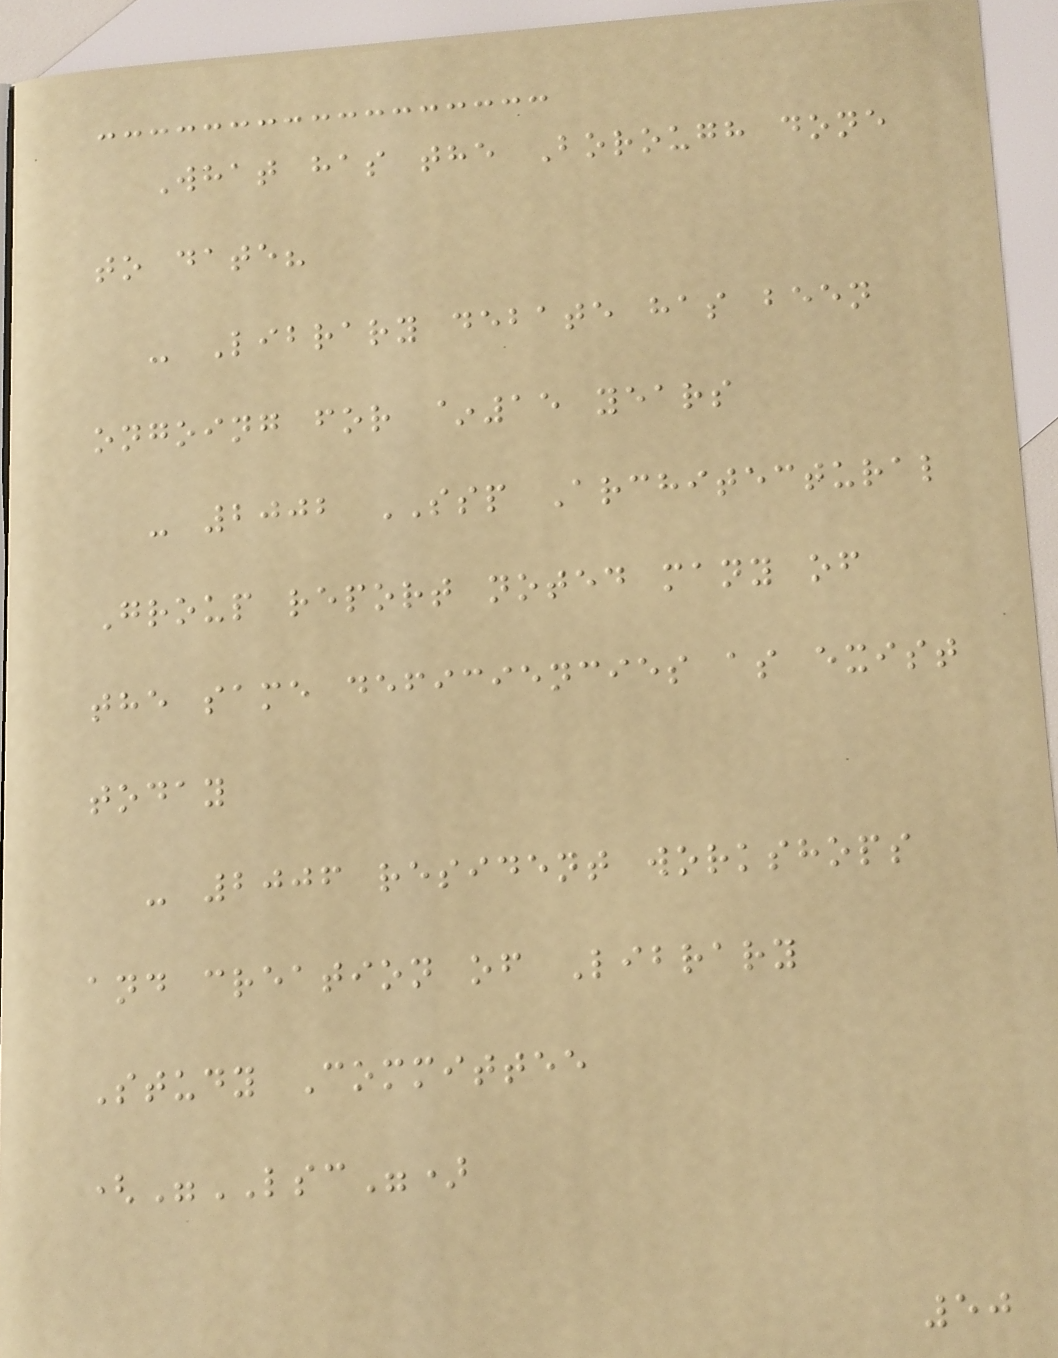What has the Borough done
to date?
- Library debate has been
ongoing for ~15 years
- 2002 SSP Architectural
Group report noted many of
the same deficiencies as exist
today
- 2006 resident workshops
and creation of Library
Study Committee
("LSC")
50
